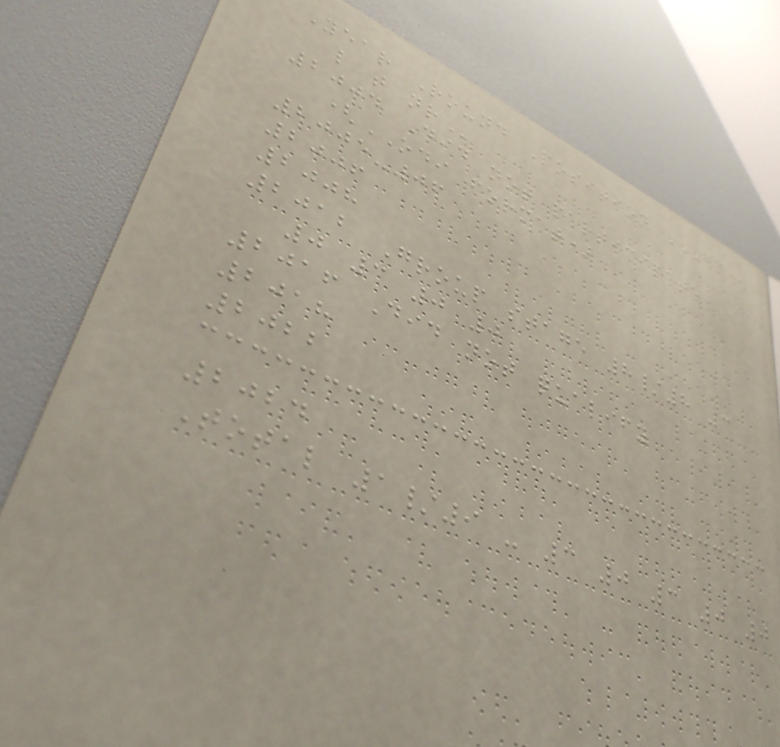Year Round Position GP W
L T NR
2004 Did not participate
(ODI format)
2005-06
2006
2008
2012 Group stage 8/8 3
0 3 0 0
2016 Did not qualify
2018
2022
2024
Total 1/9 - 3 0 3 0 0
